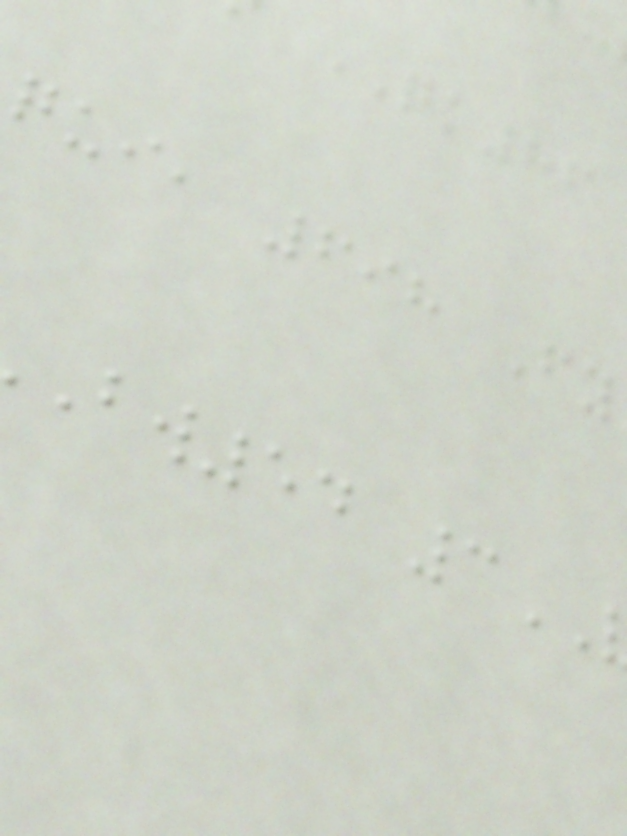qui, 698 Fy
bw54 3
